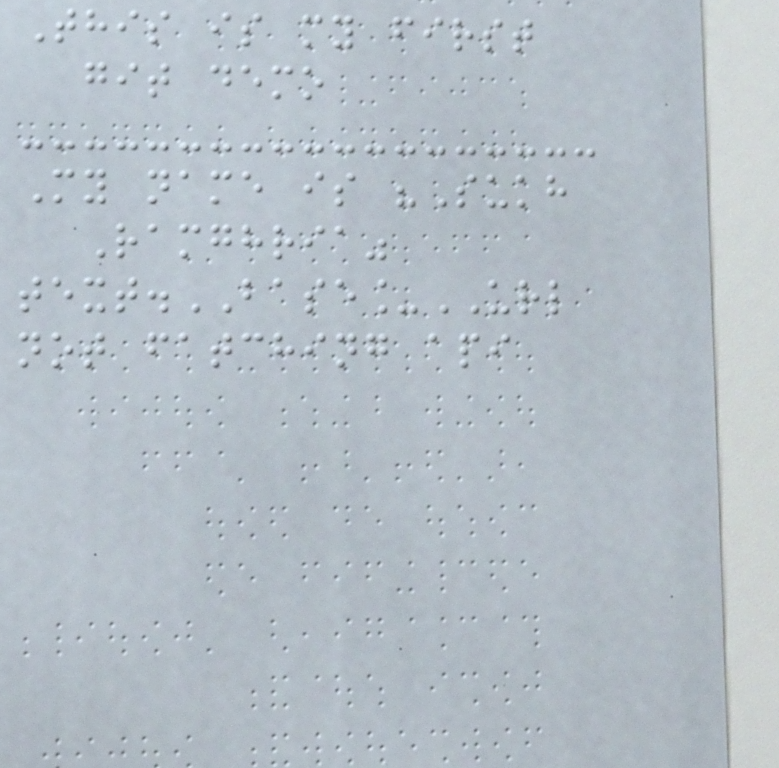This is my first
git demo
My name is "Sukh
Ramghria"
text.BASE_URL
not fatching api
